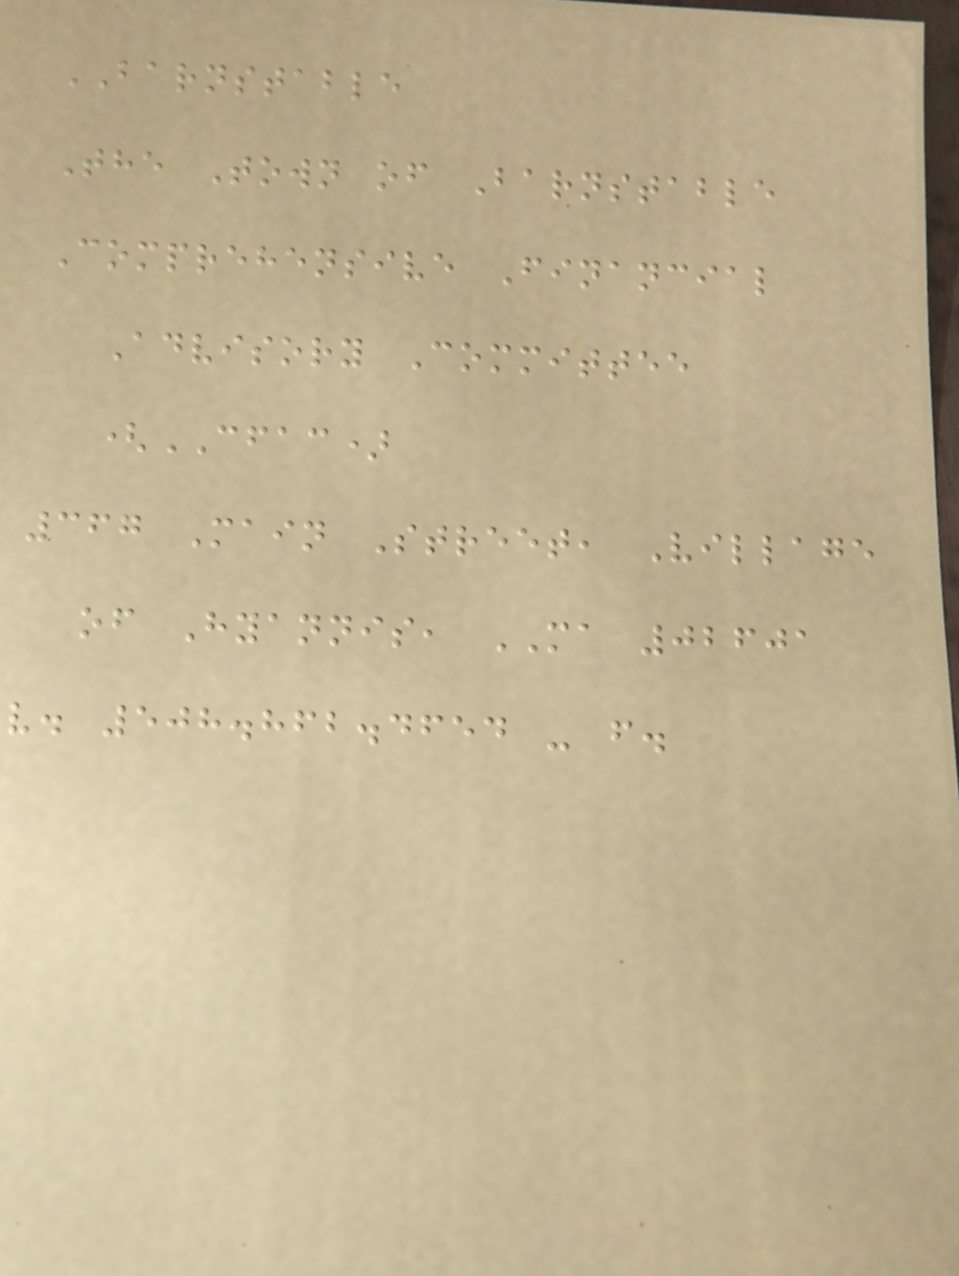BARNSTABLE
The Town of Barnstable
Comprehensive Financial
Advisory Committee
(CFAC)
367 Main Street, Village
of Hyannis, MA 02601
v. 508.862.4654 - f.
